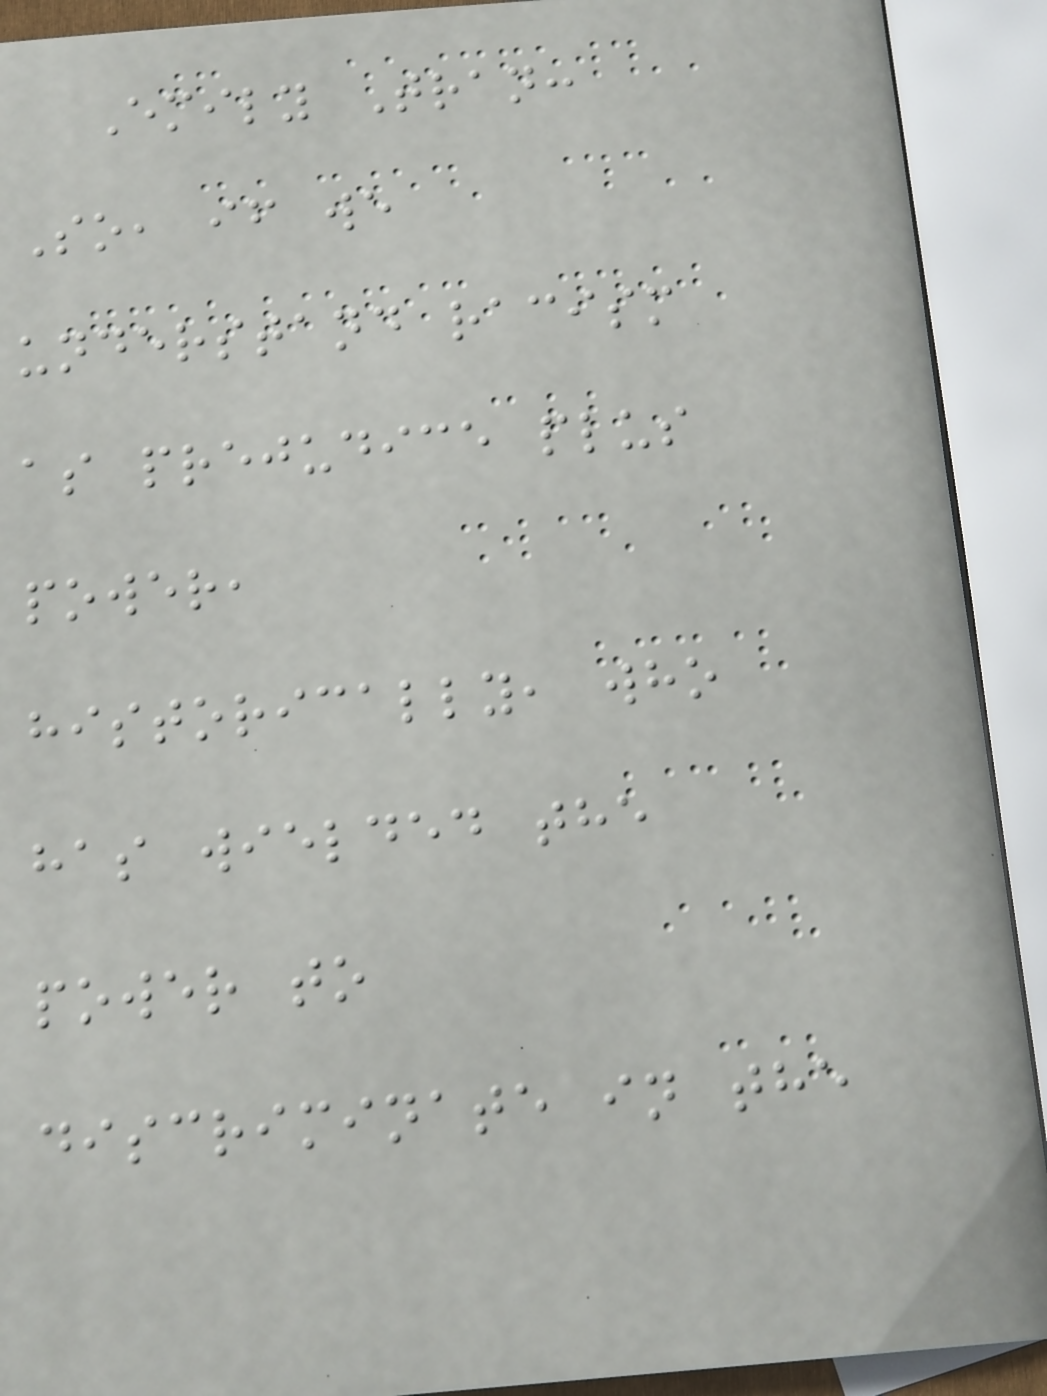Emily Tran:
So, if we
understand racism
as prejudice plus
power,
historically, who
has wielded the
power to
discriminate in the
